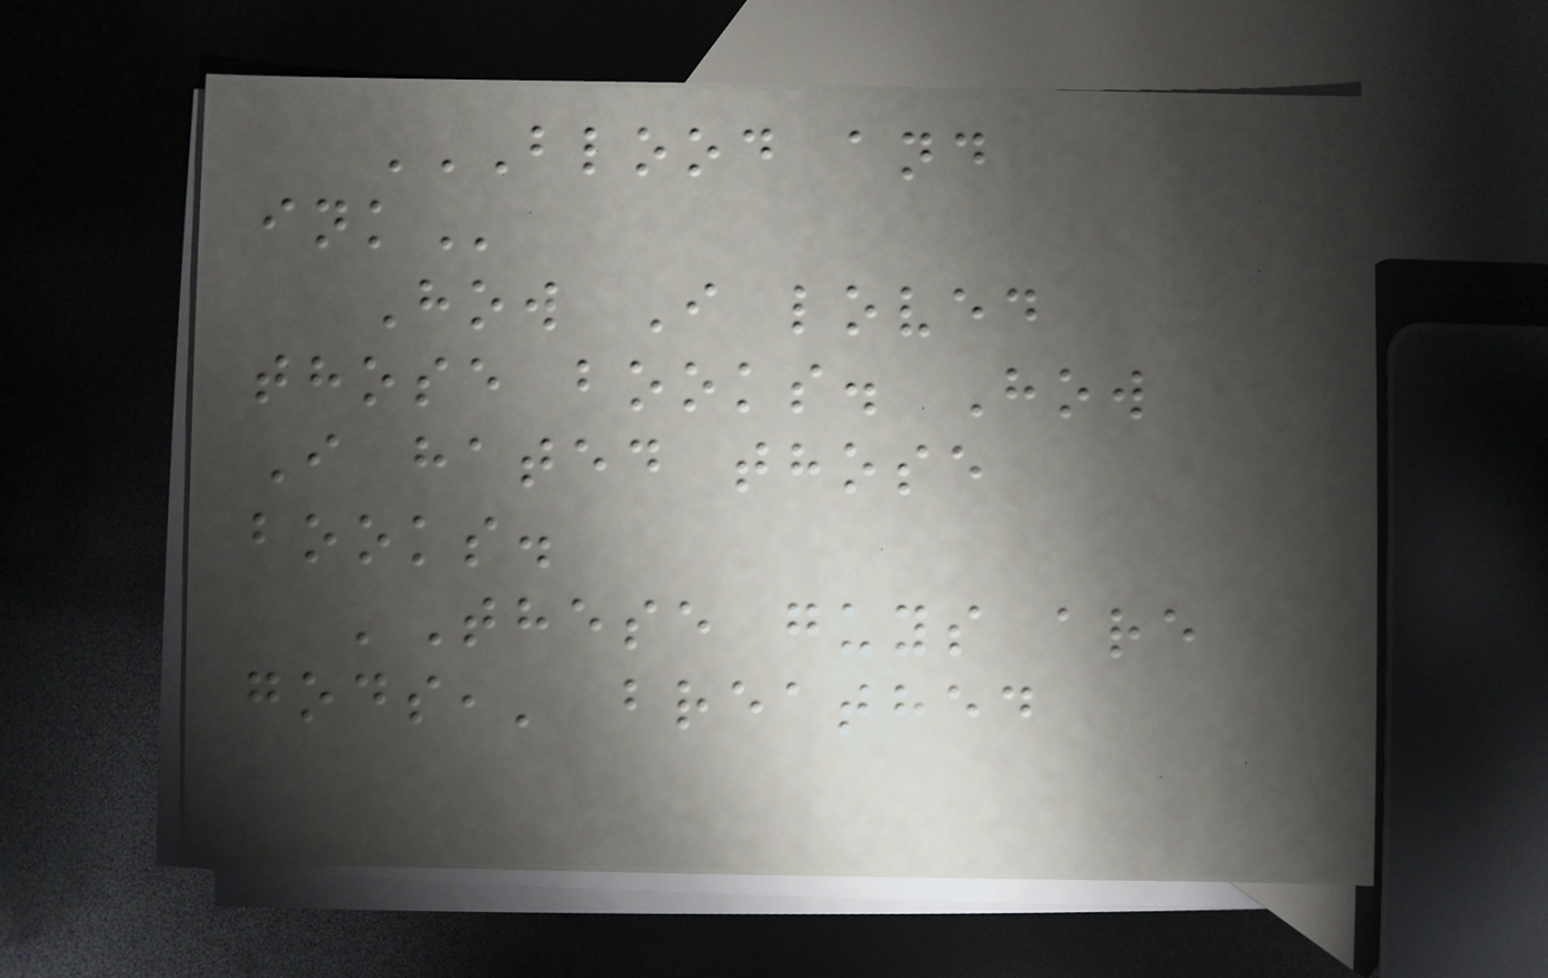BLOOD AND
INK
How I loved
those books. How
I hated those
books.
'These guys are
gods,' breathed
